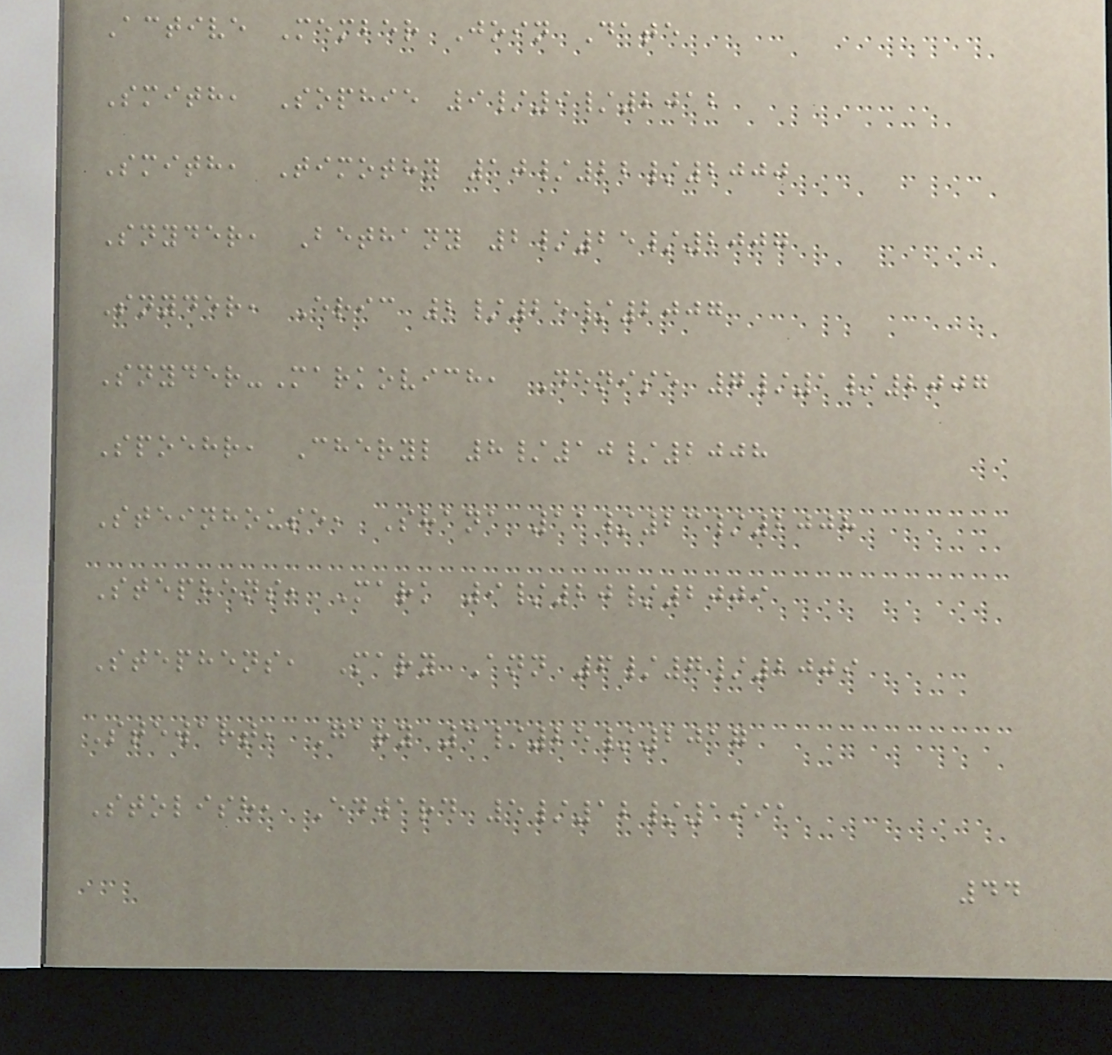Active Member Join Date
Smith, Sophie 9/9/2012
Smith, Timothy 10/22/2000
Snyder, Bethany 2/25/2007
Snyder, Eric 2/25/2007
Snyder-Markovich, Denise 7/1/2007
Spoehr, Cheryl 8/10/2008
Steinhouse, Shana 11/23/2008
Stephens, Mark 9/20/2009
Stephens, Mary Ann 6/7/2009
Stewart, Gary 3/25/2017
Stolish, Edward 5/12/1991
44
